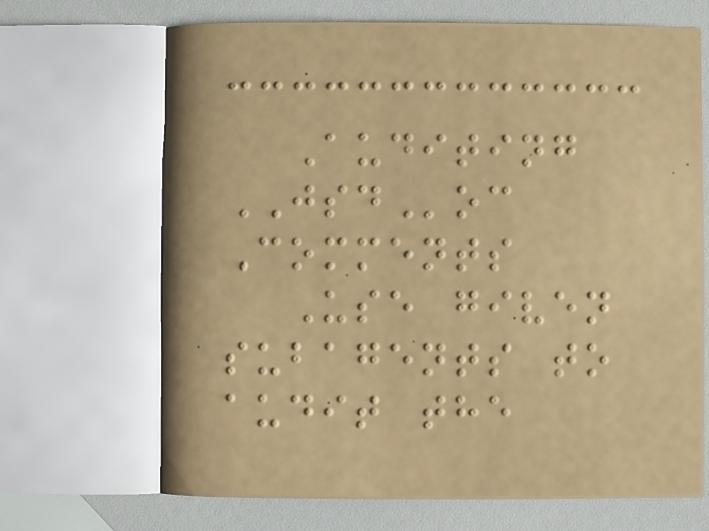Auditing
JSDoc
Comments
Use given
subagents to
audit the
